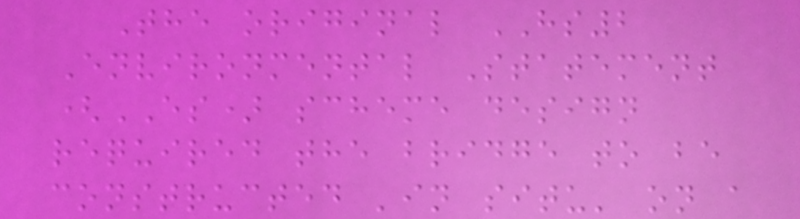The original HS2
Environmental Statement
(ES) scheme design
required the bridge to be
constructed 'in situ' on a
